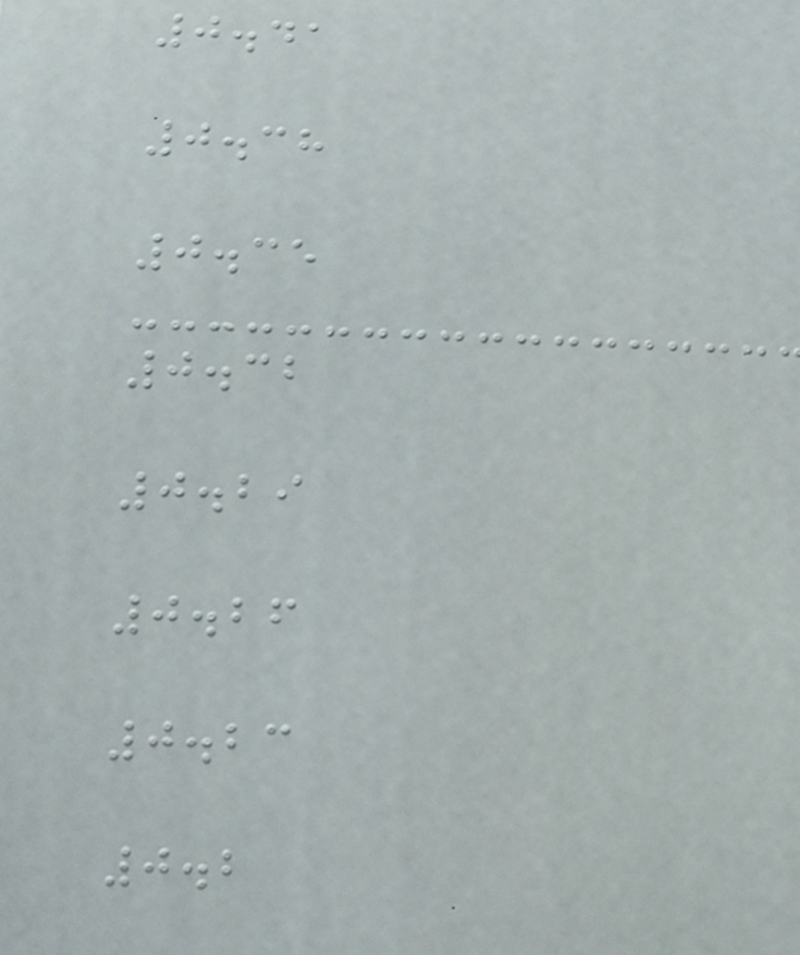0.41
0.38
0.35
0.32
0.29
0.26
0.23
0.2
